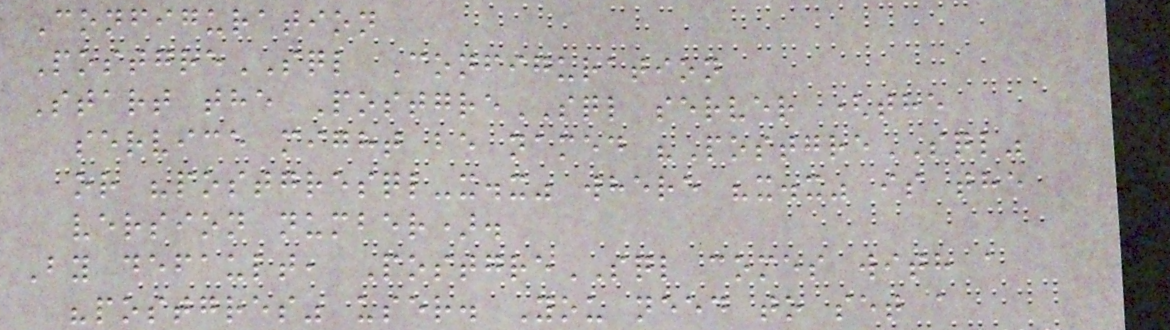Configuration
PostgreSQL Configuration
Start the PostgreSQL server (the
service might be named "PostgreSQL"
or "postgresql-x.x" where "x.x" is the
version number).
By default, PostgreSQL comes with a
"postgres" user. You need to set a
